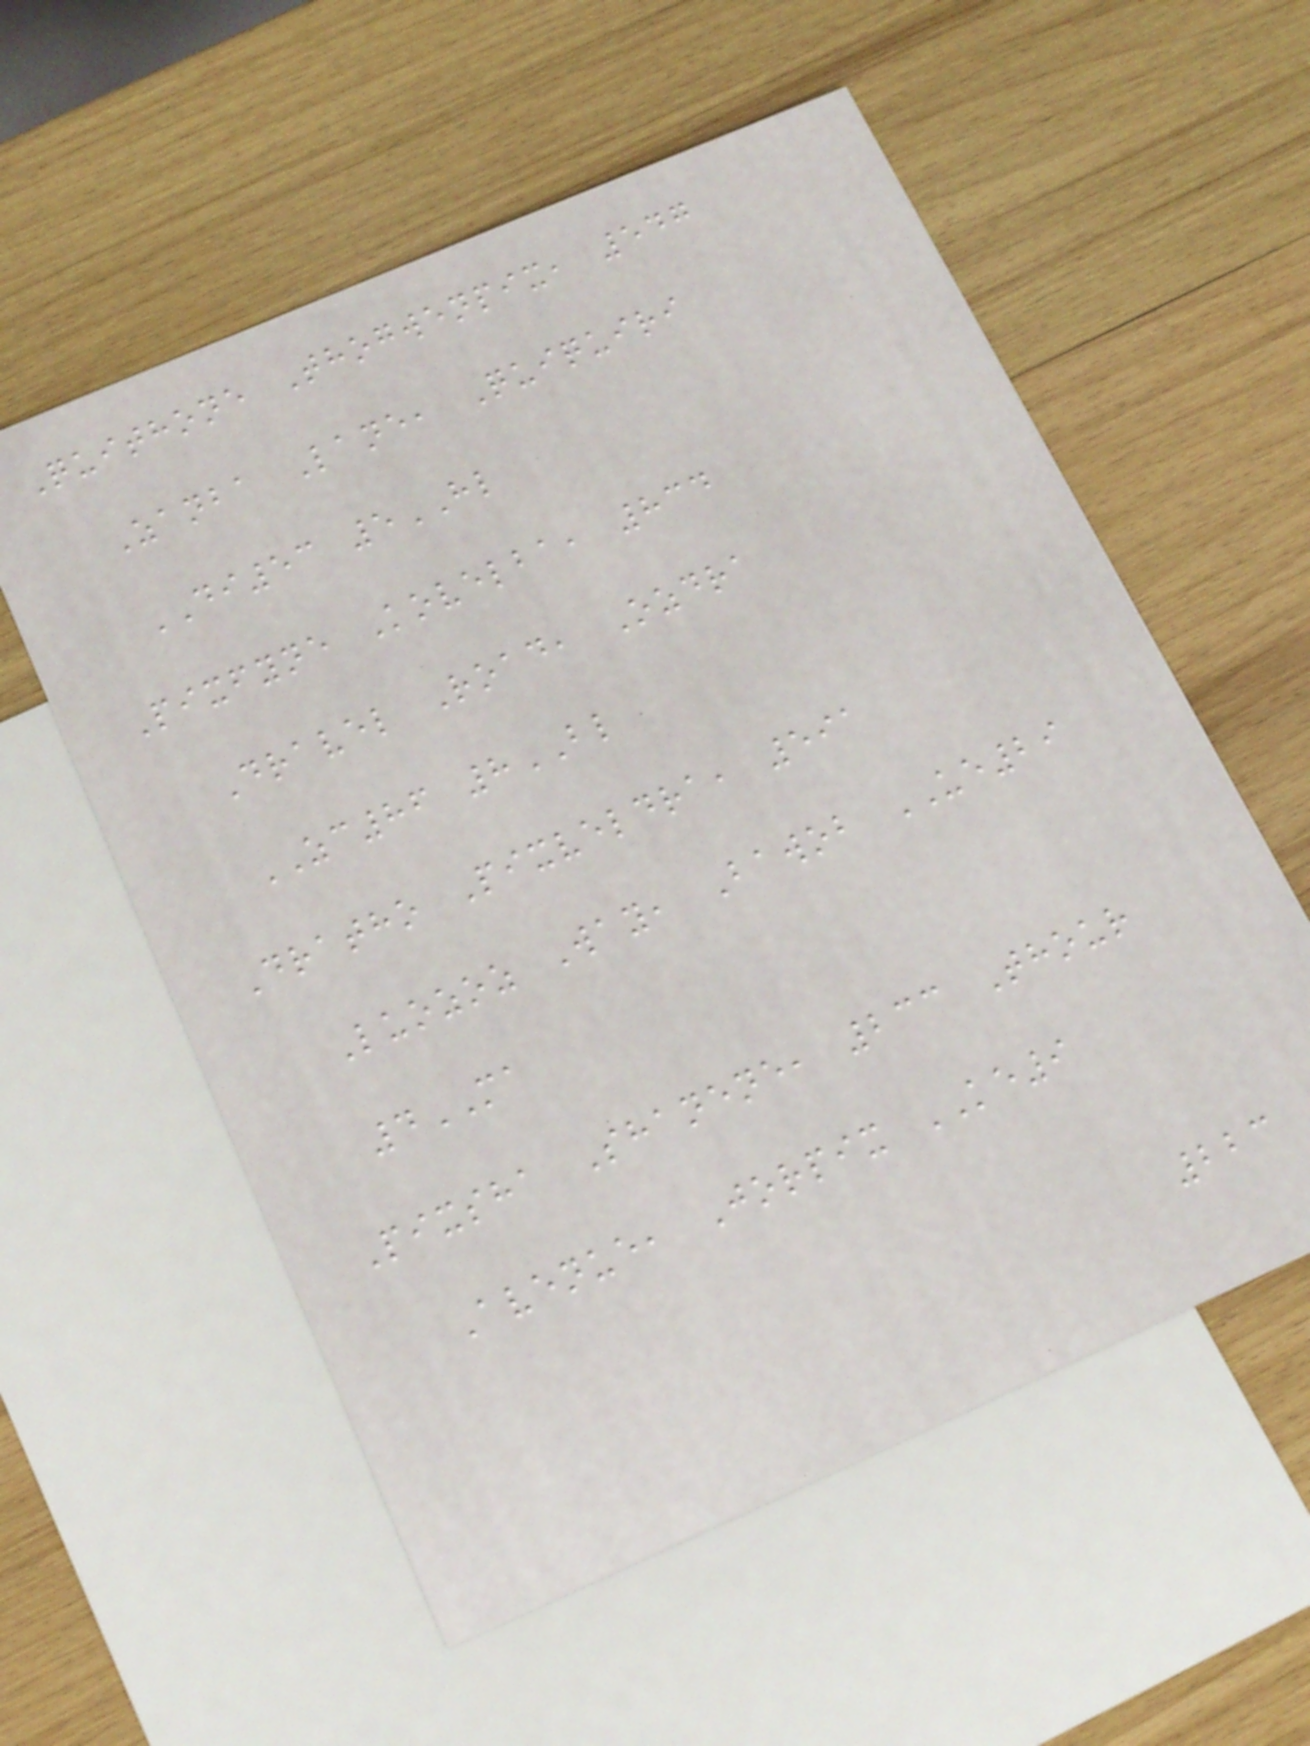Quithone Thogwenpix, 547
Zanba Lane, Quiquiri
DI53 5HL
Pixfyne Kovelba, 834
Dravel Road, Ozdra
ZC86 8BL
Dratho Pixveldra, 591
Luozoz Way, Bawob UE29
4MA
Pixsha Shanene, 233 Thour
Avenue, Jorpix KE9
223
